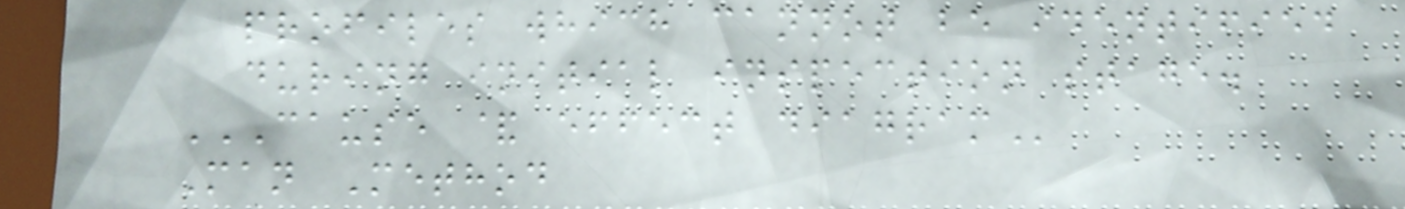profiles which cannot be identified
during initial inspection stage.
CAUSE & EFFECT DIAGRAM
Man Method
